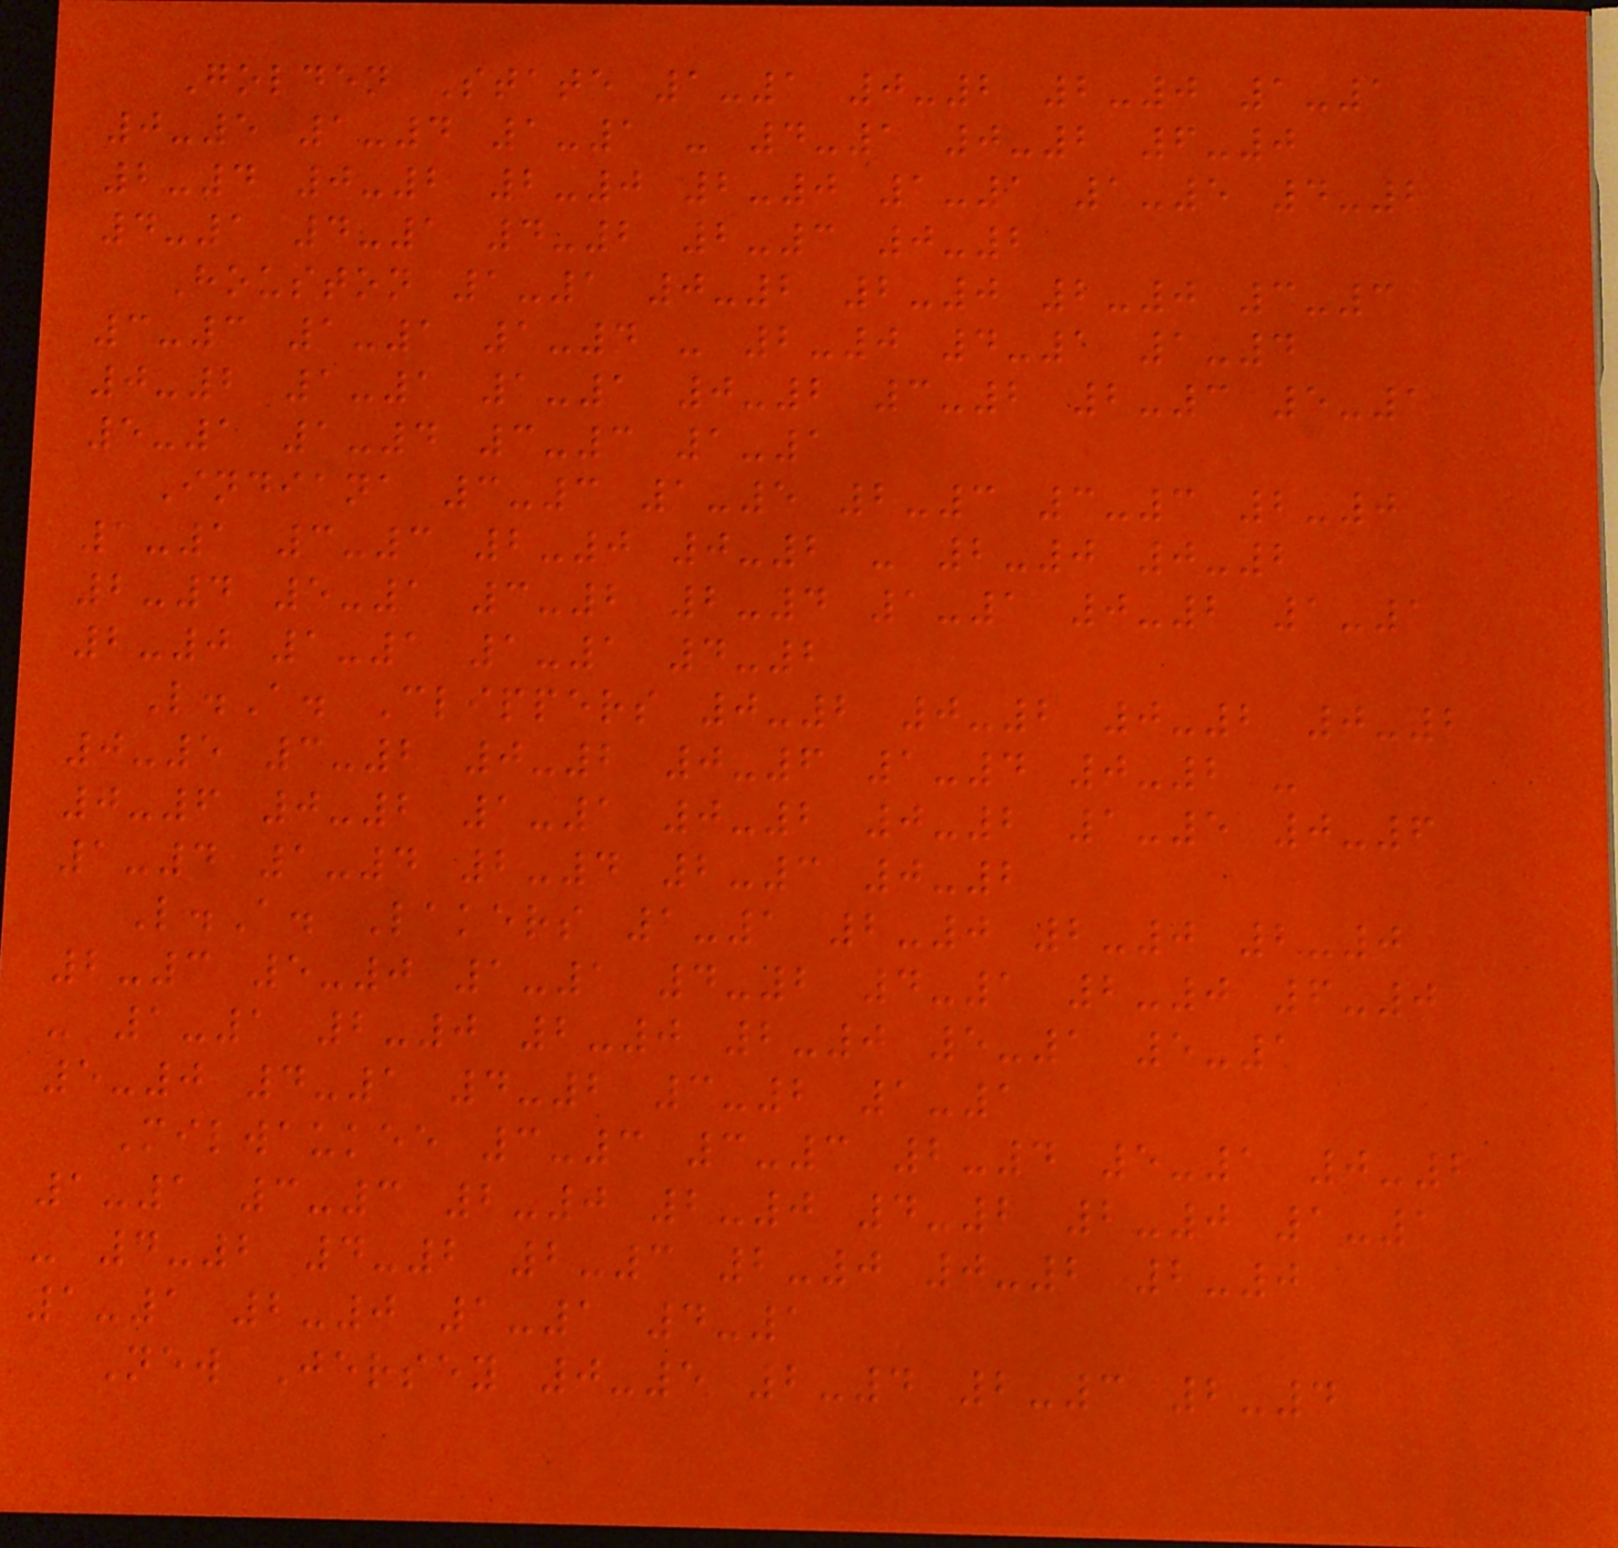Golden State 1-1 0-2 2-0 1-1
0-5 1-4 1-1 - 4-1 0-2 6-0
2-4 0-2 2-0 2-0 1-1 1-5 4-2
4-1 4-1 4-2 2-3 0-2
Houston 1-1 0-2 2-0 2-0 3-3
3-3 1-1 1-4 - 2-0 4-1 1-4
0-2 1-1 1-1 0-2 3-2 2-3 5-1
5-1 1-4 3-3 1-1
Indiana 3-3 1-5 2-3 3-3 2-0
1-1 3-3 2-0 0-2 - 2-0 0-2
2-4 5-1 3-2 2-4 1-1 0-2 1-1
2-0 1-1 1-1 4-2
L.A. Clippers 0-2 0-2 0-2 0-2
0-5 3-2 0-2 0-6 1-4 0-2 -
0-6 0-2 1-1 0-2 0-2 1-5 0-6
1-4 1-4 2-4 2-3 0-2
L.A. Lakers 1-1 2-0 2-0 2-0
2-3 5-0 1-1 4-2 4-1 2-0 6-0
- 1-1 2-0 2-0 2-0 5-1 5-1
5-0 4-1 4-2 3-2 1-1
Milwaukee 3-3 3-3 2-4 5-1 0-2
1-1 3-3 2-0 2-0 4-2 2-0 1-1
- 4-2 4-2 2-3 2-0 0-2 2-0
1-1 2-0 1-1 4-1
New Jersey 0-5 2-4 2-3 2-4
